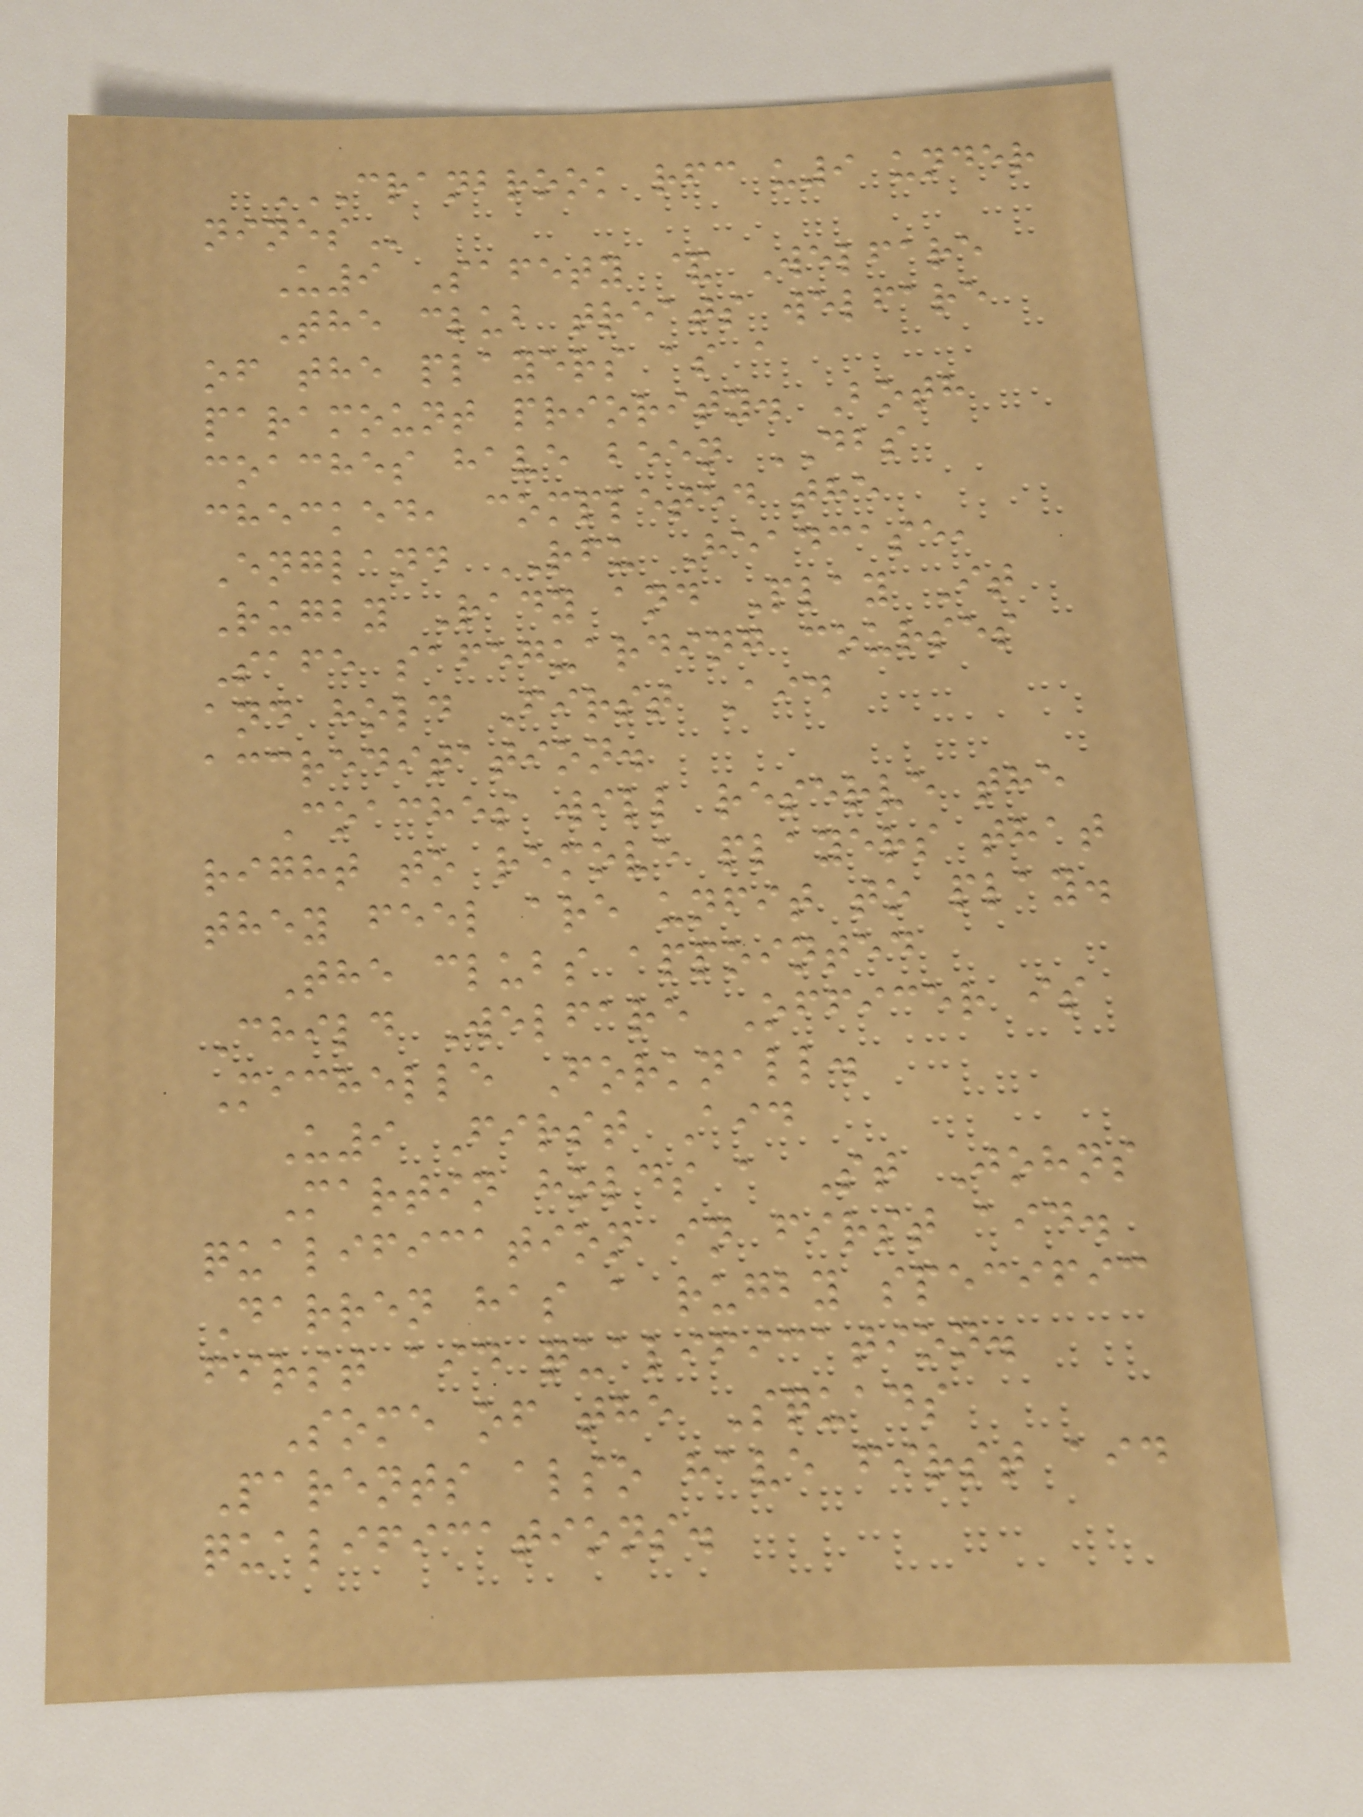CRANBROOK RFC U9 UNDER
NINES
U9 Safety & Welfare
The club treats welfare
of the players as a
paramount priority. Both
coaches have been DBS
checked, completed the
England RFU Headcase,
Rugby Rady and Play It
Safe safeguarding courses
and hold First Aid
accreditation.
Coaches will reserve the
right to remove players that
they feel are unfit to play.
The clubs appointed
Child Welfare Officer is
Michelle Forknall.
U9 First Aid
Martin holds a St Johns
qualification in first aid.
Darren has a rugby specific
first aid qualification.
Some of the Squads
Parents also have first aid
qualifications.
